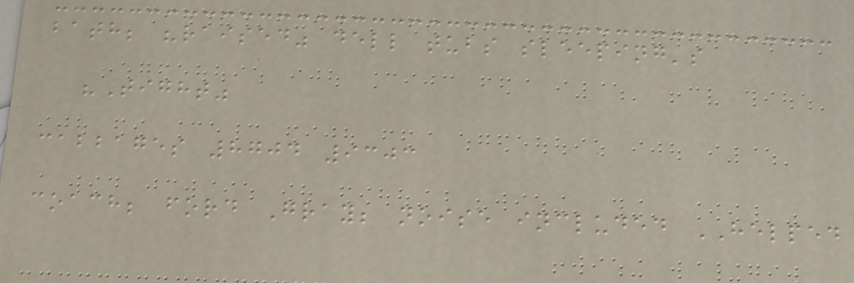bath; "raised" dell tubs sleeping's
"Tight"
cabbages 8704 9303
coach; ford Gray; noise included HELPED
